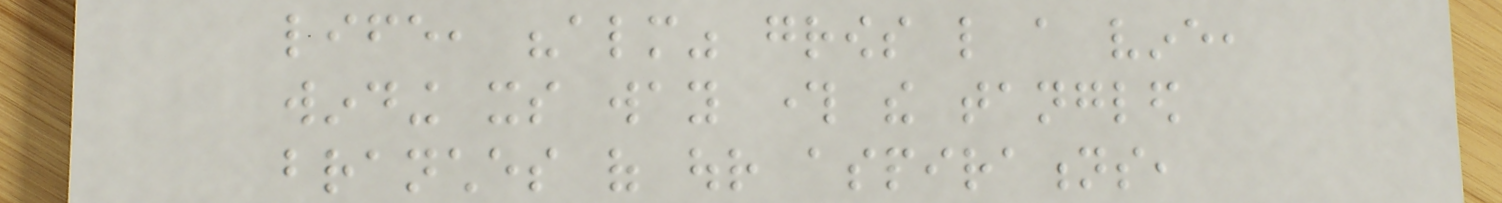life, "almost" grows like a vine,
winding its way through the tangled
branches of our aspirations,
